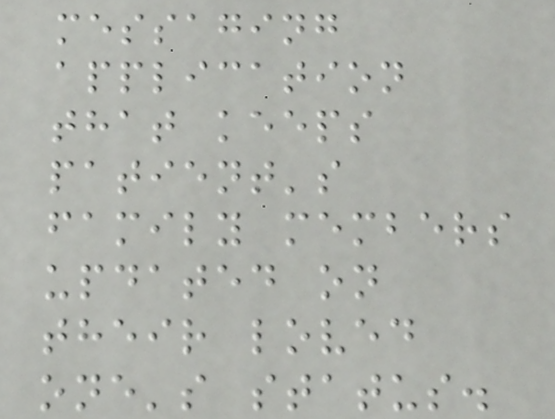messaging
application
that keeps
patient's
family members
updated on
their loved
one's status.
